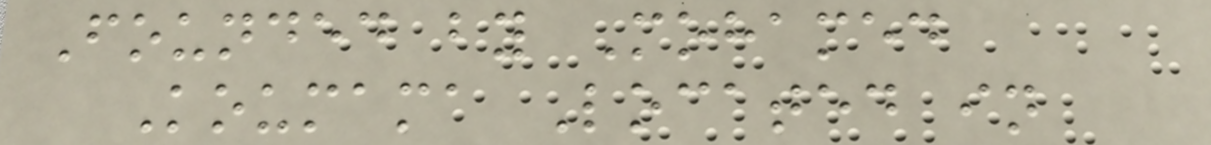Founded by Mohamed
Koumama Located in
